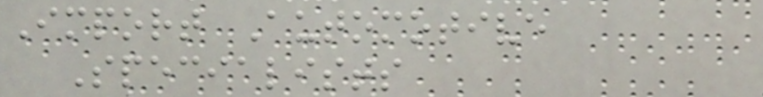Import Automotive
Specialists
